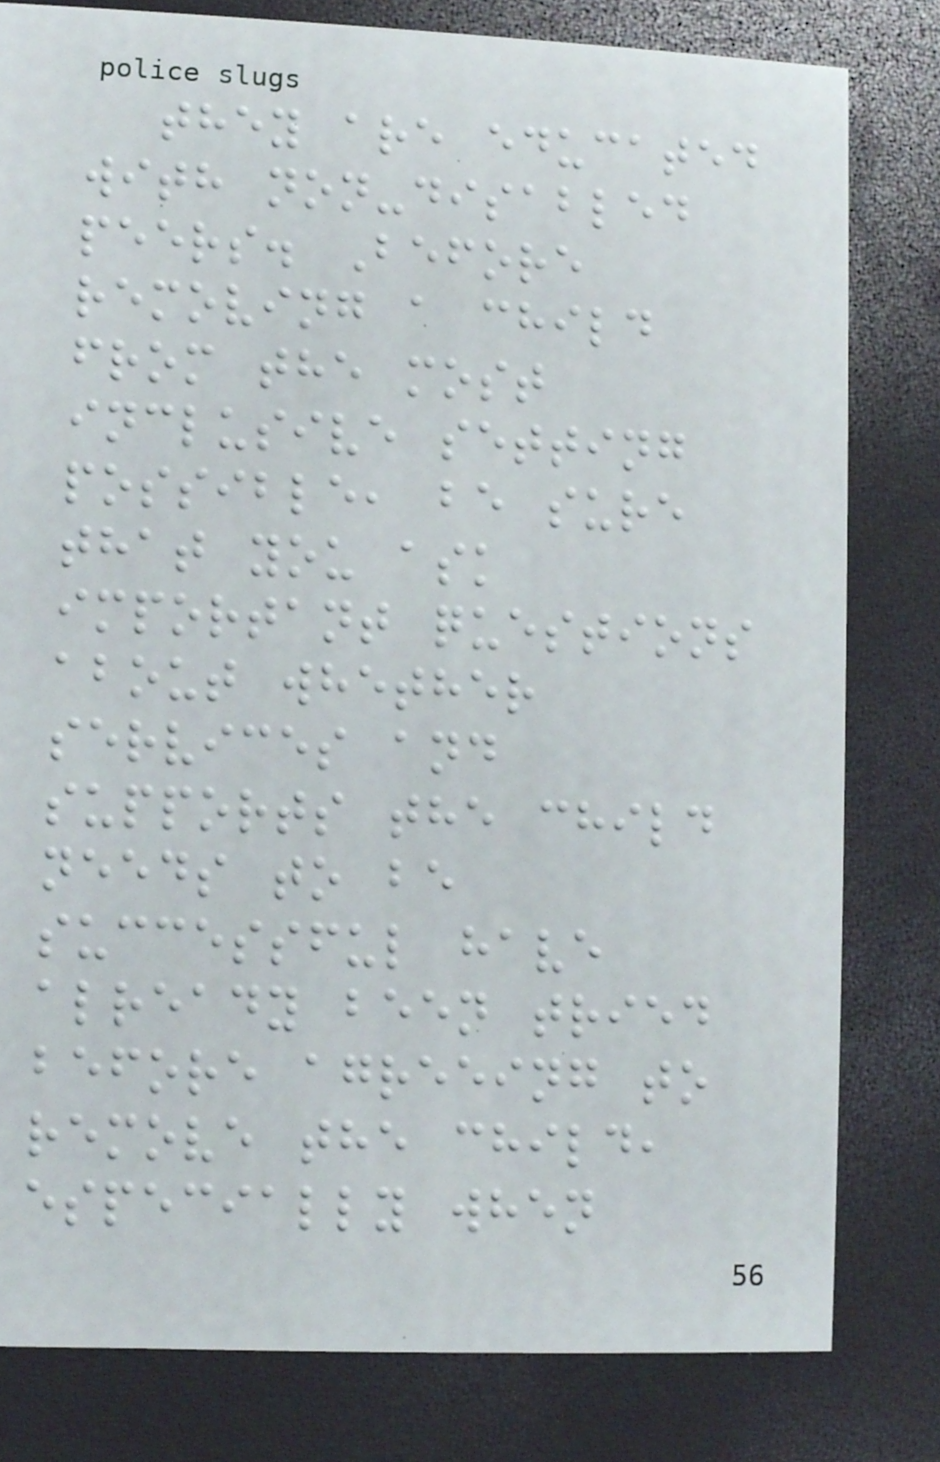they are educated
with non-disabled
peers. Before
removing a child
from the most
inclusive setting
possible, be sure
that you ask
important questions
about whether
services and
supports the child
needs to be
successful have
already been tried
before agreeing to
remove the child,
especially when
